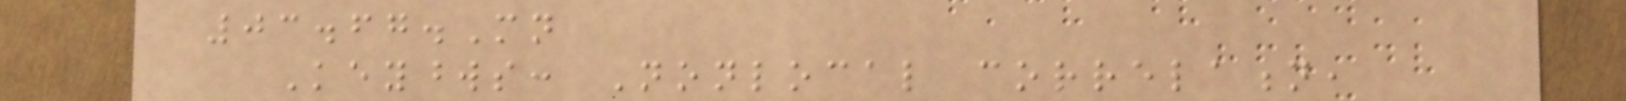03.67.Mn
Keywords: Nonlocal correlation,
